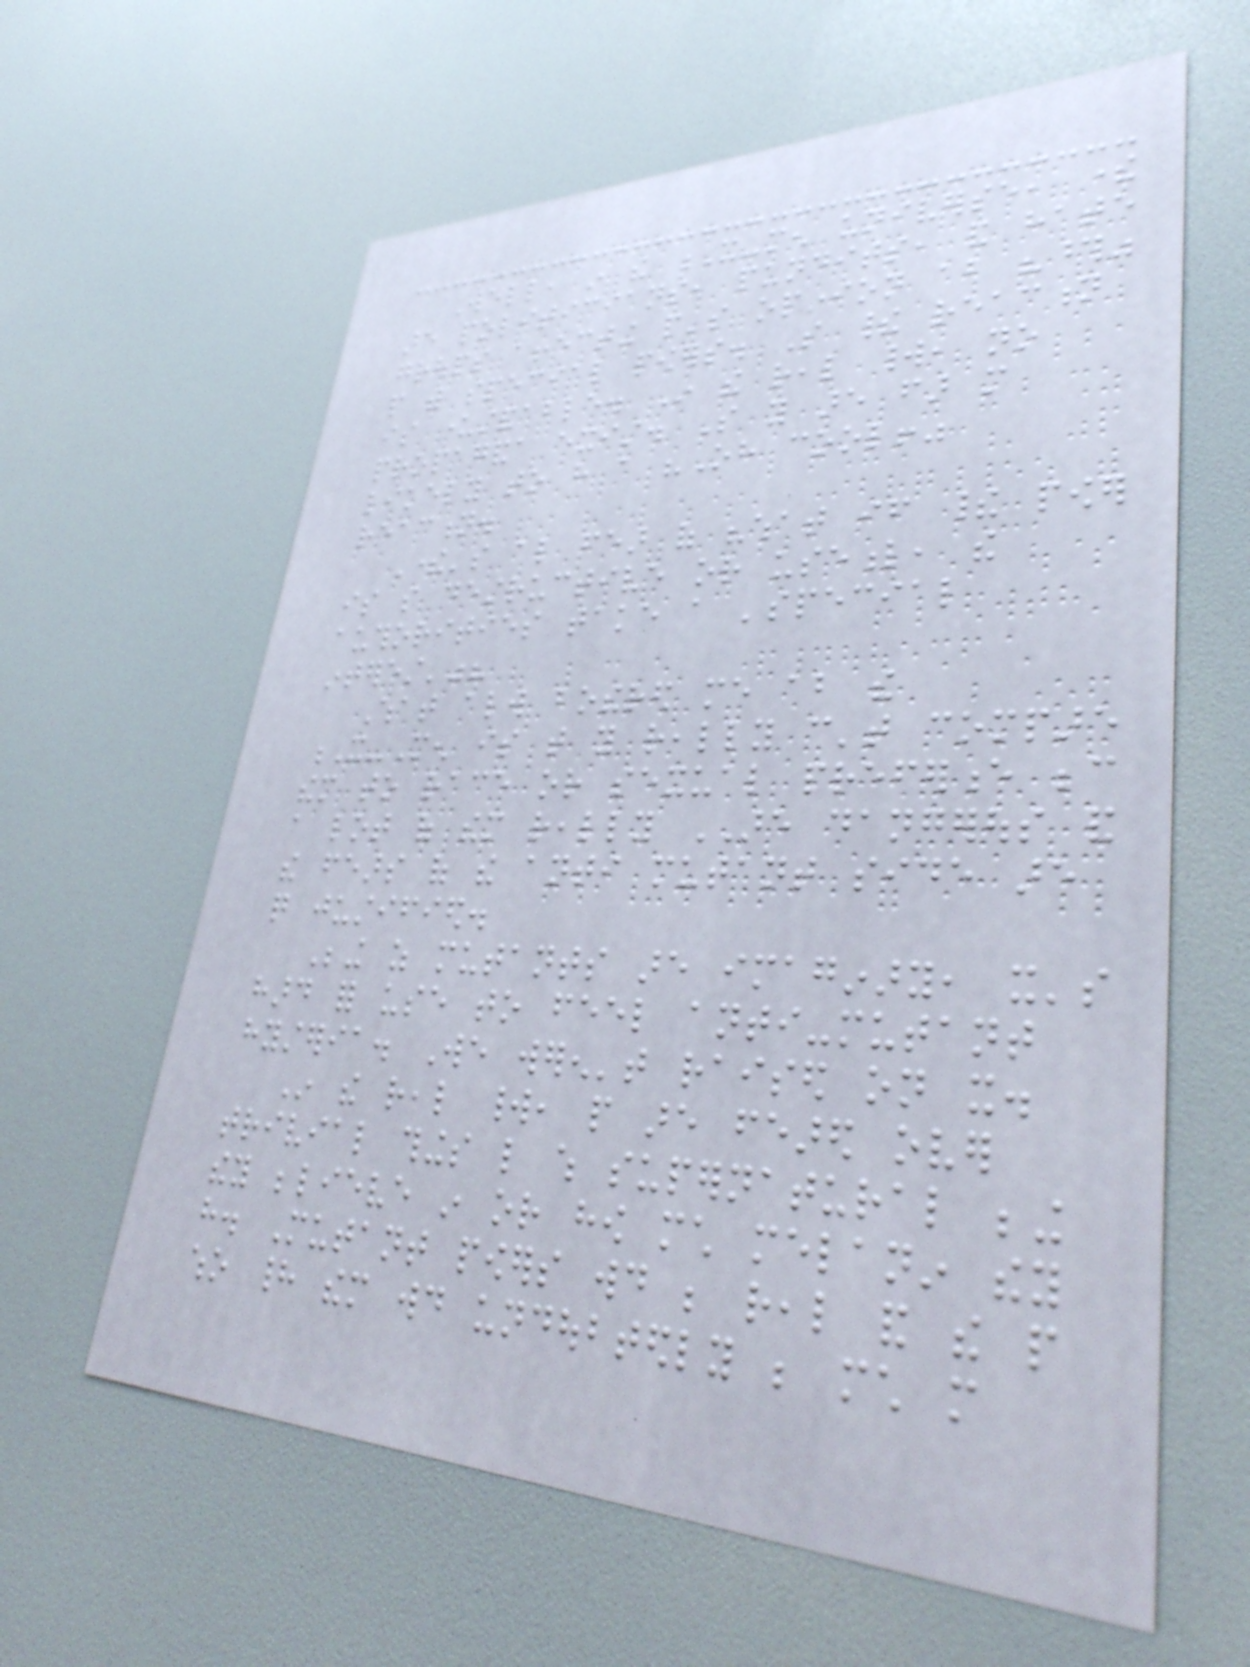Well, in the X-men universe, there
are politicians, pundits, and hate
groups affecting people's opinion about "those"
people with special powers. So their reaction
is understandable. In the real world, no
propaganda exist. So you are far more
likely to have a "Oh cool!"
reaction.
There's also fear of "what if their power
is so destructive or useful, the
authorities take a 'special
interest'"?
What always bothered me about the
X-Men is that you really can't compare
them to race or sexual preference because
a lot of them really ARE dangerous and
the fears of the anti mutant side are
quite justified.
Being as mutants are imaginary, it's
hard for use to feel anti-mutant
hysteria. We weren't raised on it.
In the real world, people are feared over
trivial things like which supernatural being
they believe in or how much melanin they
have. Mutant powers would be real and the people
who had them would undoubtedly be much more
